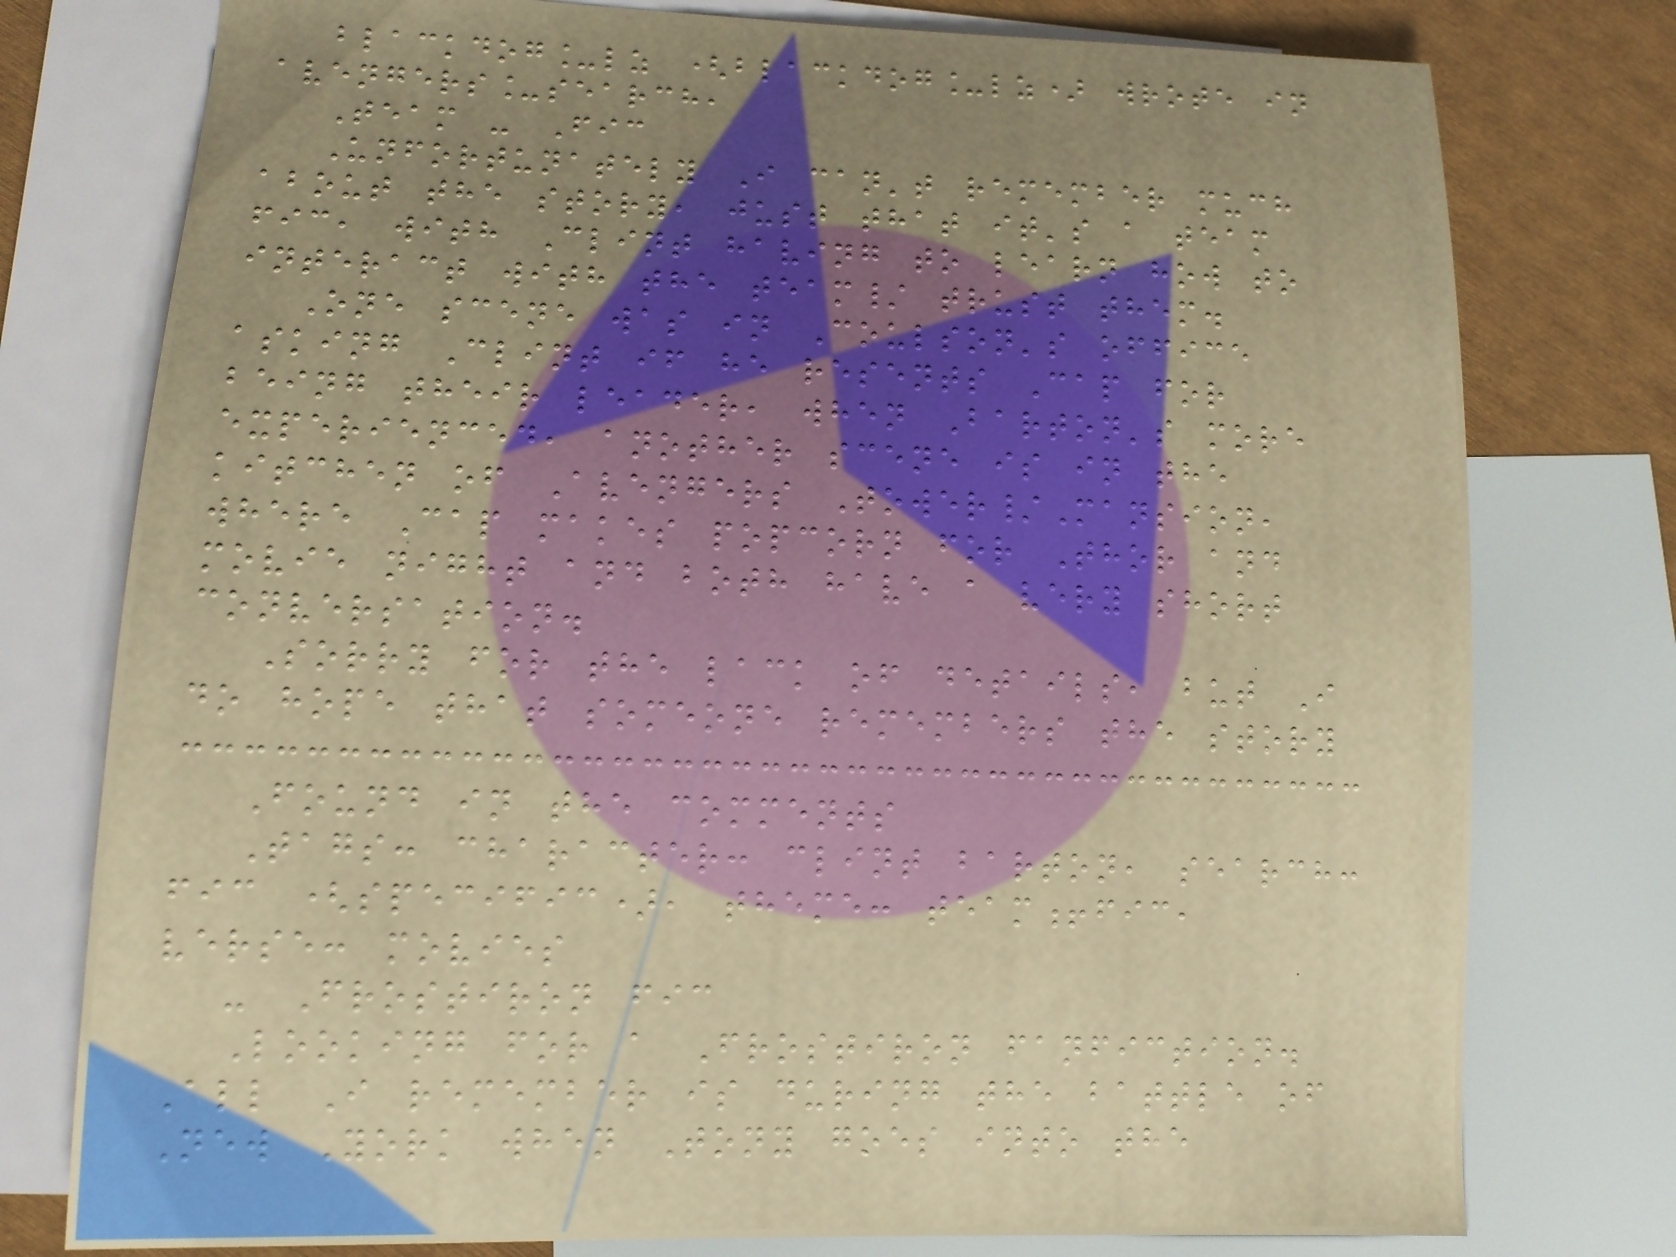blackdog_lz (blackdog_lz) wrote in
avengers_search,
Team - Fic
Unfortunately I can't remember much
about the story, just that it's a team
fic, with Clint having to learn how to
interact with the team/ trust them.
One scene was in Coulson's office
asking Clint if he resents Cap for
being their leader, when Barton's more
experienced, another scene is in the
kitchen of Avengers Tower/Mansion,
where Cap makes popcorn for Thor and
movie night and both have a very short
conversation.
Sorry for the lack of details, but I
do hope that someone remembers the story
Found in the comments
Tags: character: clint barton, search:
fic (specific), theme: team!fic,
verse: movies
- Frostiron fic
Looking for a Frostiron fanfiction.
All I remember is during the battle of
New York when Tony goes into the
